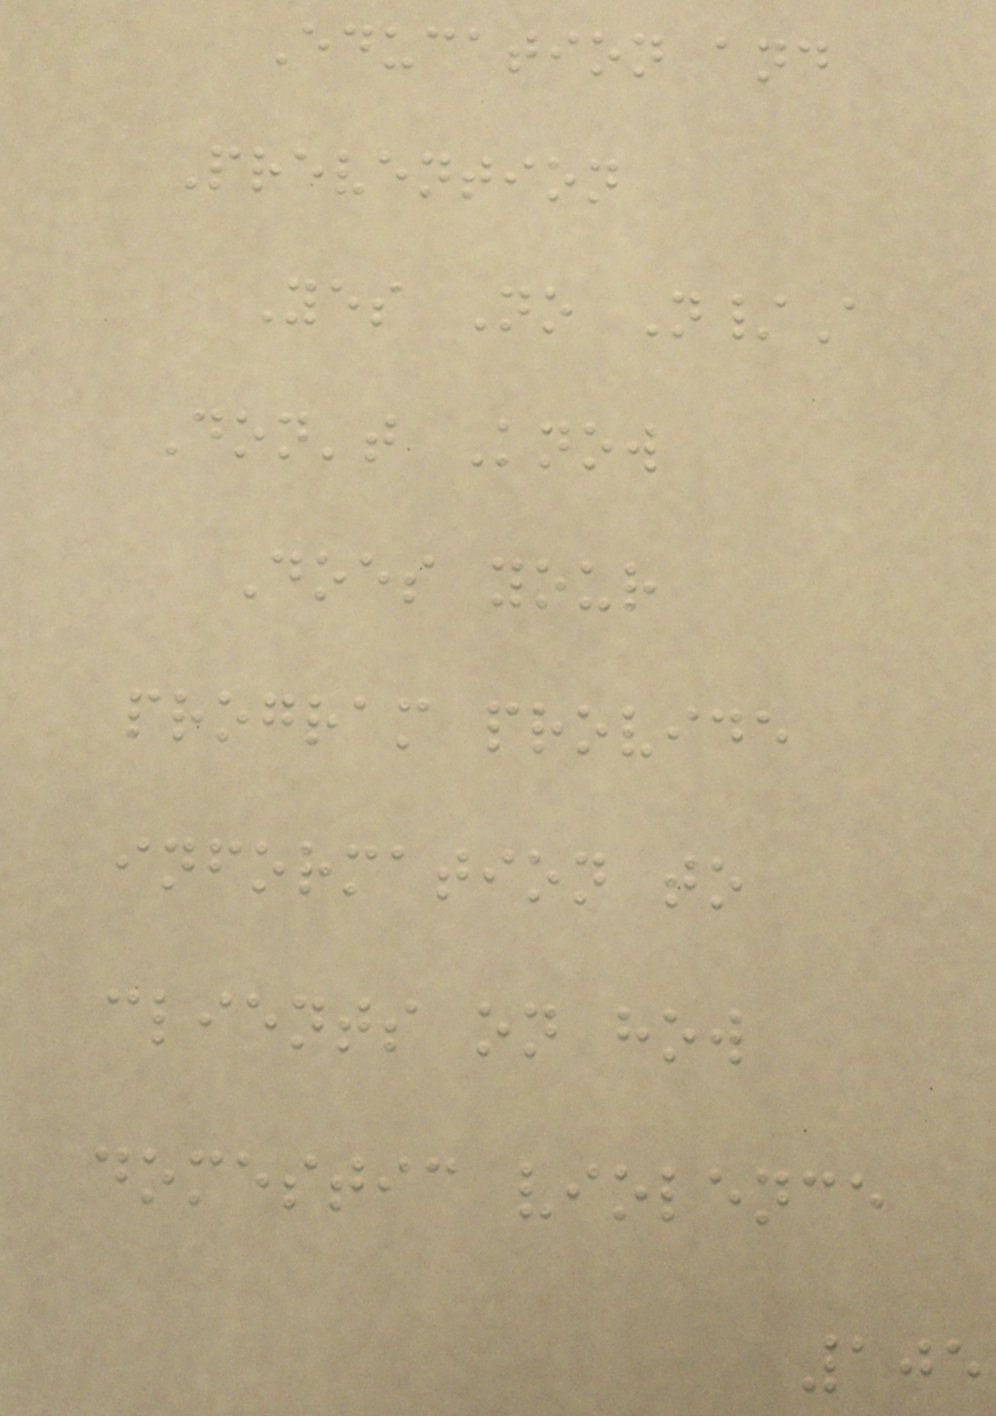Education and
Prevention
Yes No N/A
Don't Know
Does your
program provide
information to
clients on how
domestic violence
105
